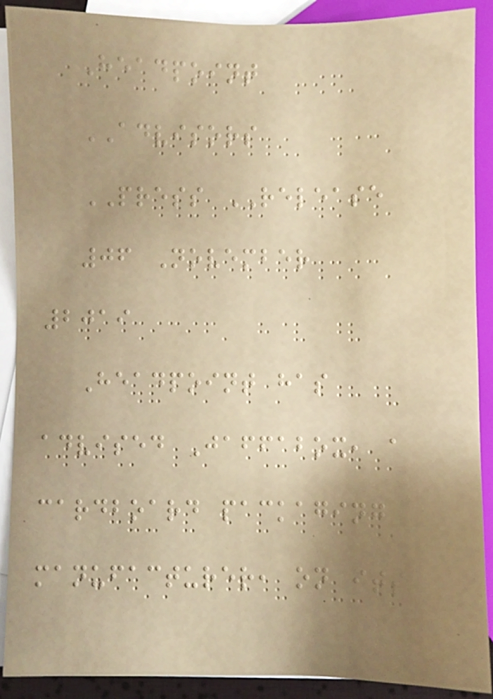Headpoint
ADVISORS
PRESS RELEASE
06 November
2019
Headpoint has
advised Jaffabox, a
cardboard packaging
manufacturer, on its
